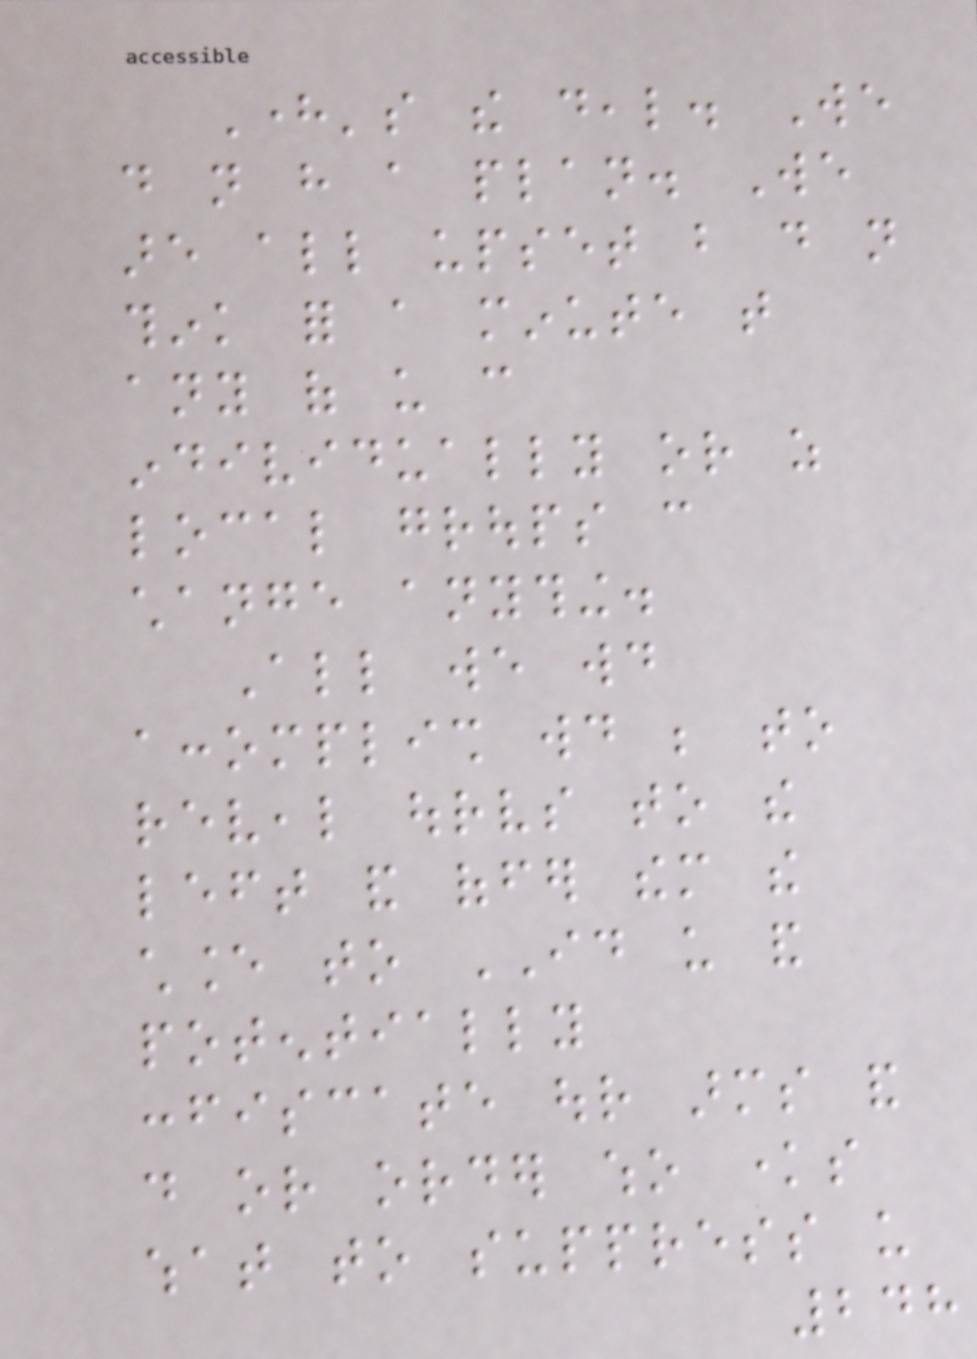Here's the deal. We
do not have a plan. We
are all upset but do not
think for a minute that
any of us can
individually or as
local groups can
change anything.
All we would
accomplish would be to
reveal ourselves to the
left and offer them the
chance to ID us and
potentially
confiscate our arms and
do or order who knows
what to suppress us
248
